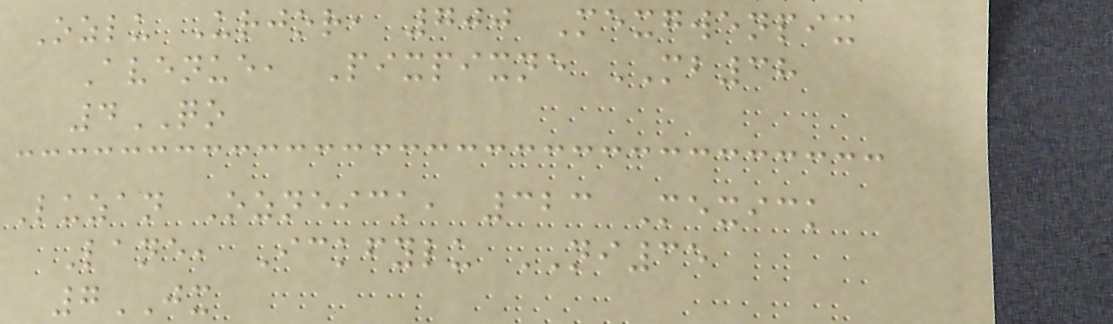Ozlu Urjor, 700 Mexgwenpix
Avenue, Pixpixne MB38
4QO
Luzan Ozneick, 323 Mexick
Lane, Ickfylu NI35
7JX
